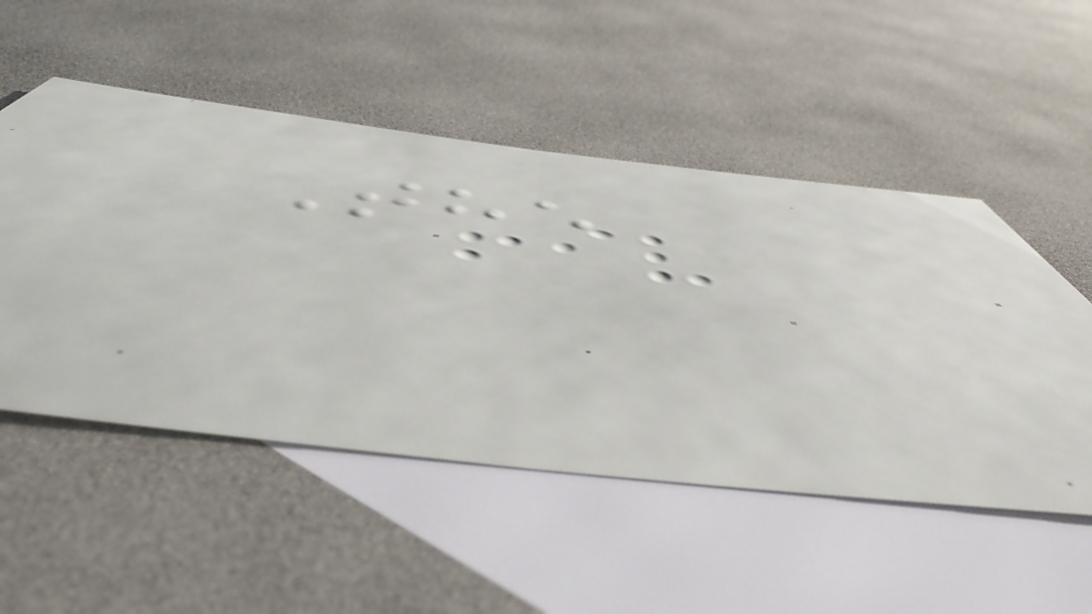The
